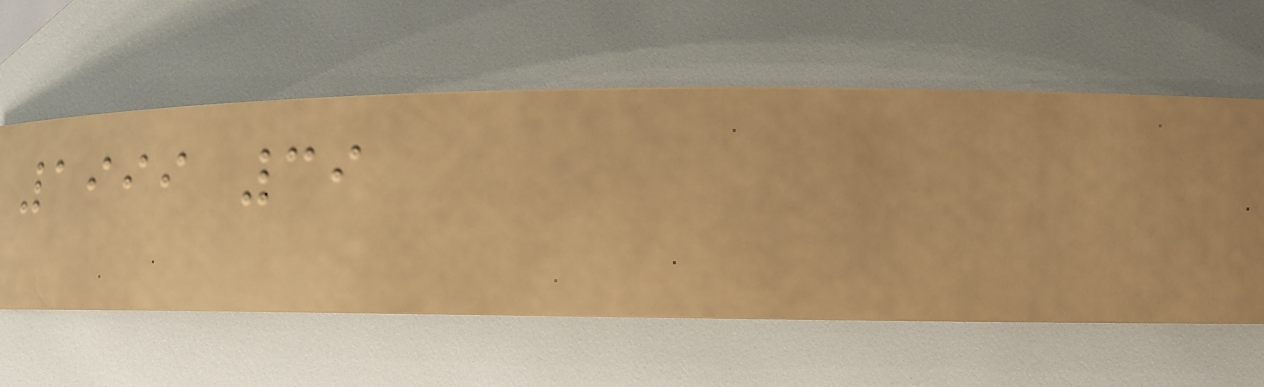1999 39
